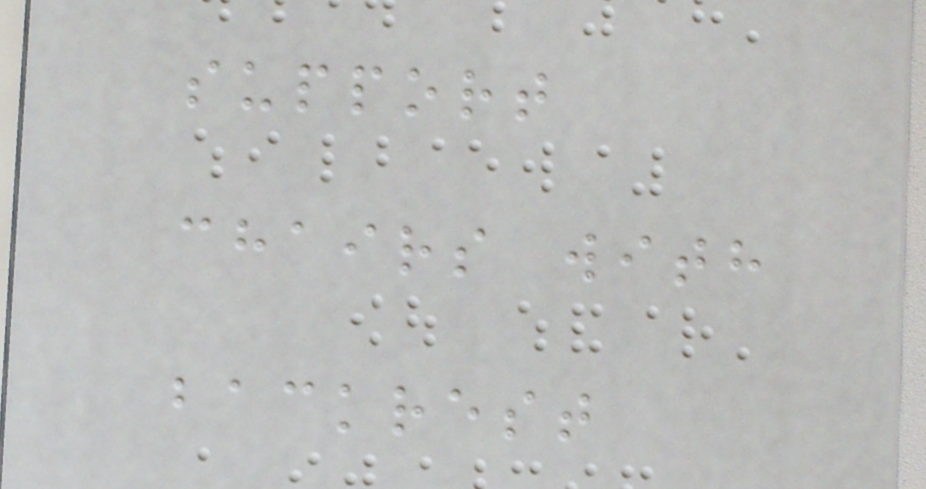support
chairs with
backrest
